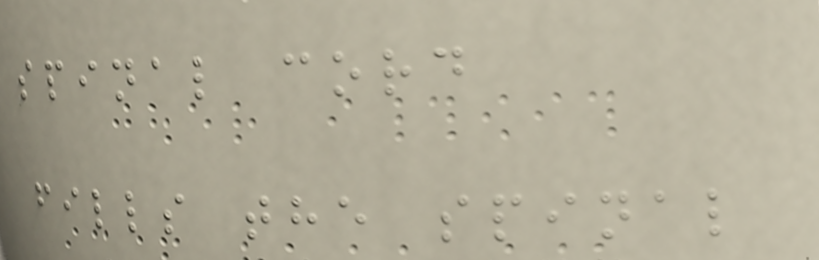spinal cord
fills the spinal
